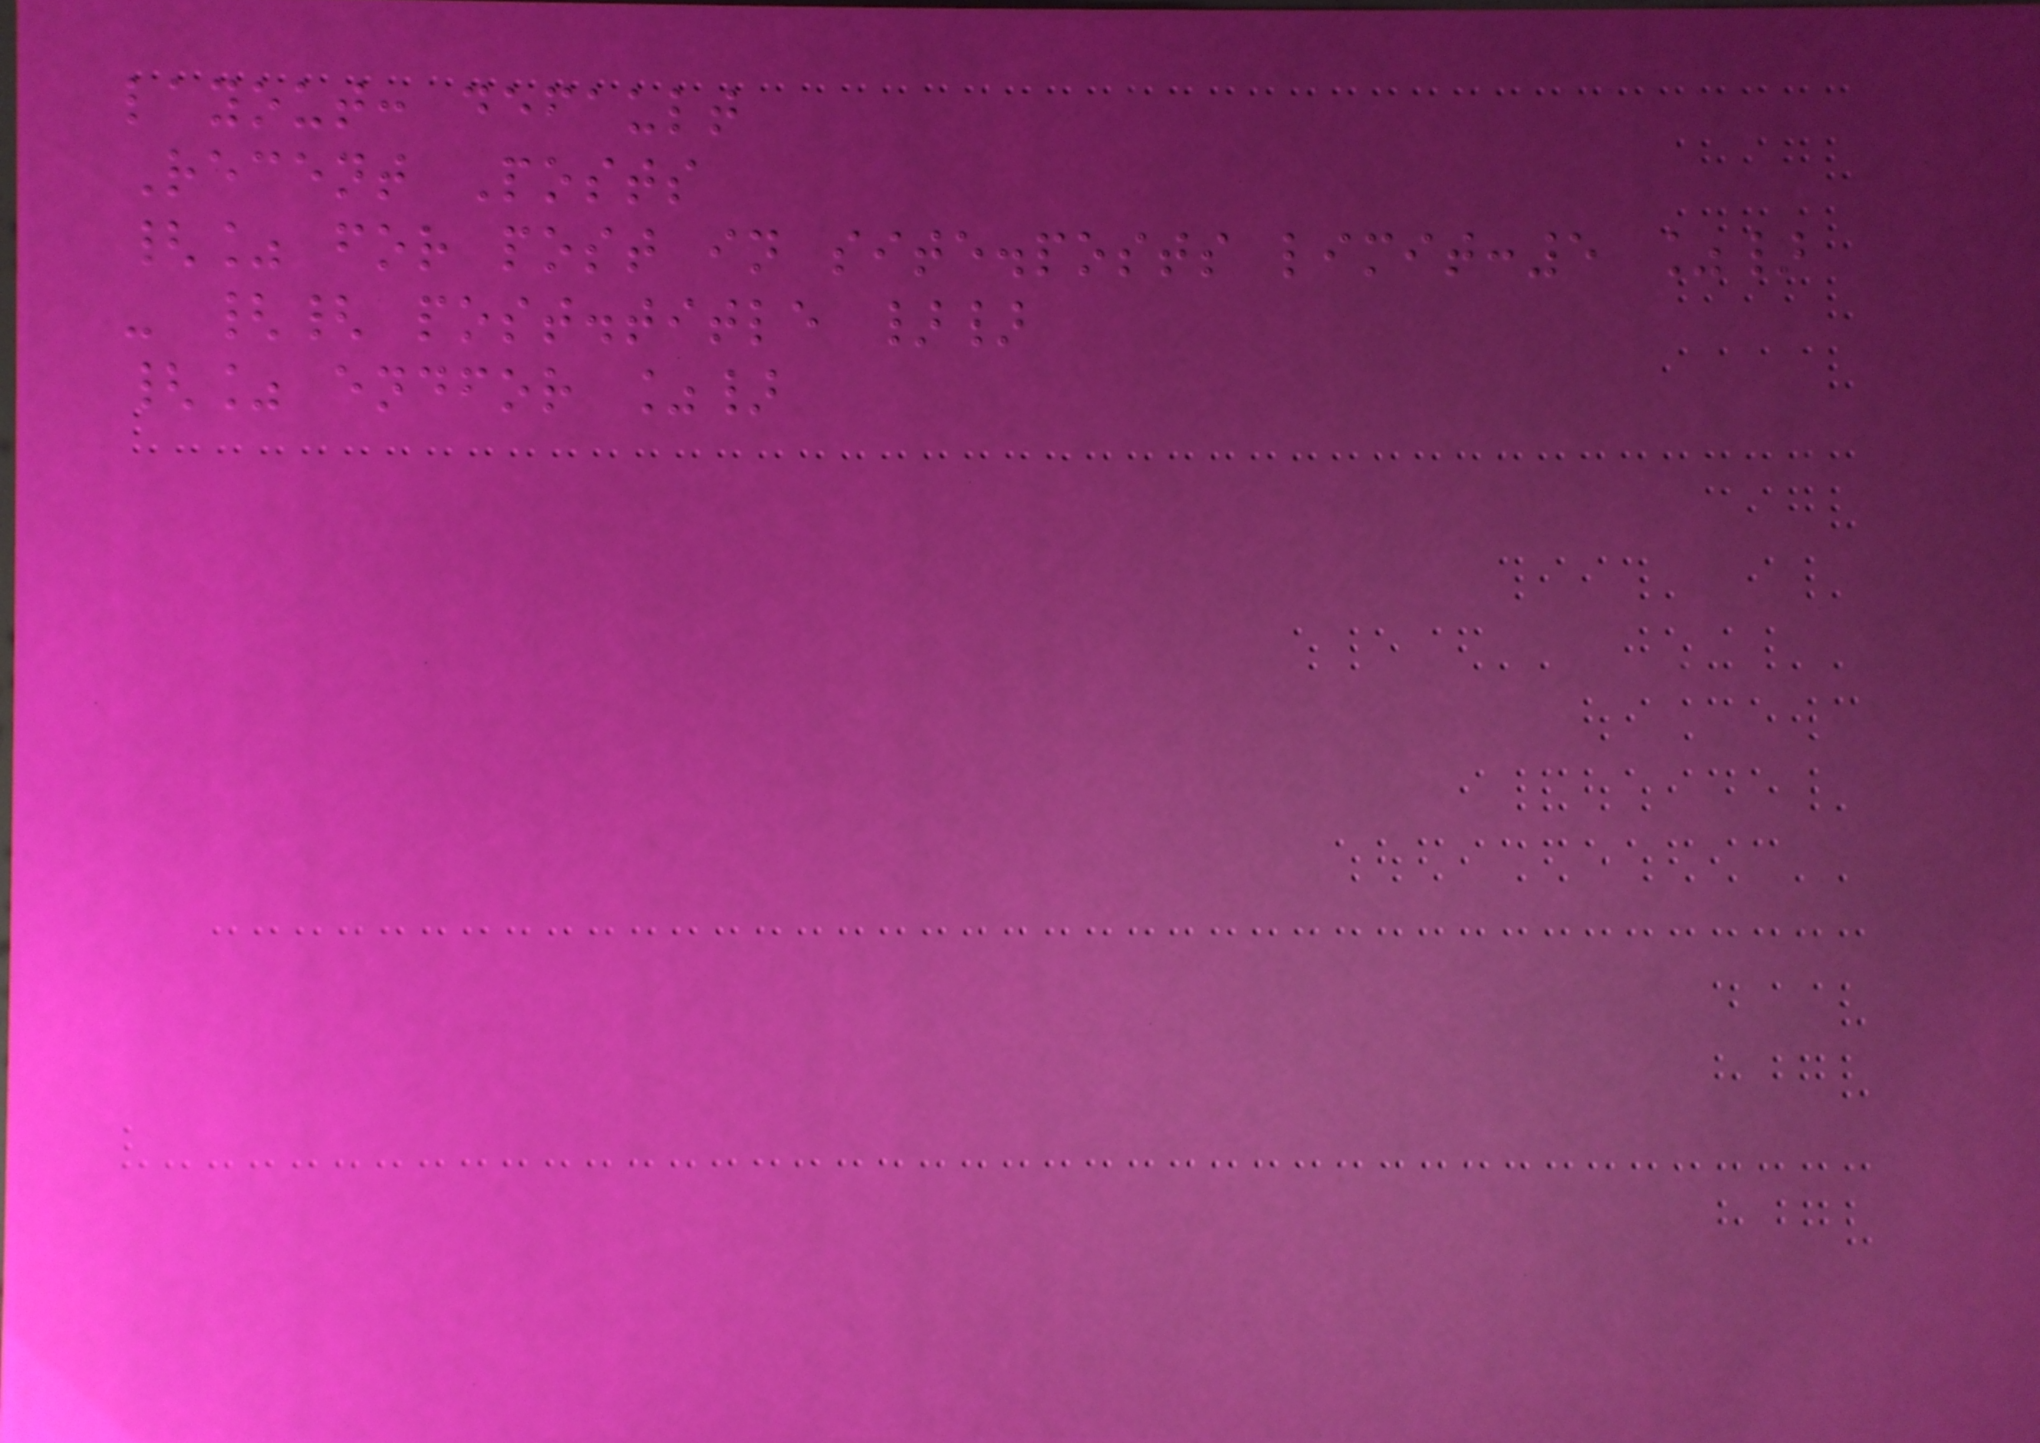layout: default
Recent Posts
{% for post in site.posts limit:5 %}
- {{ post.title }}
{% endfor %}
